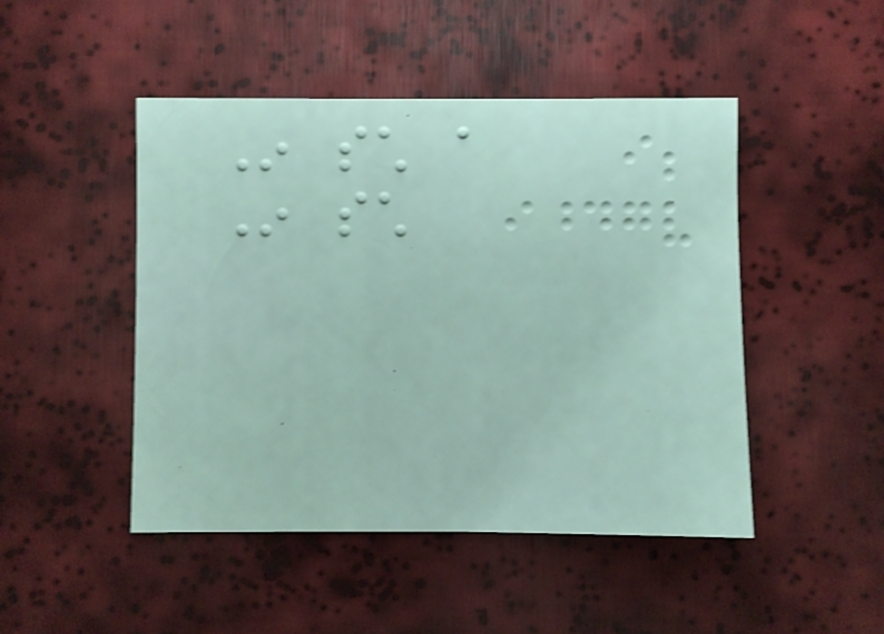In such a
In such
